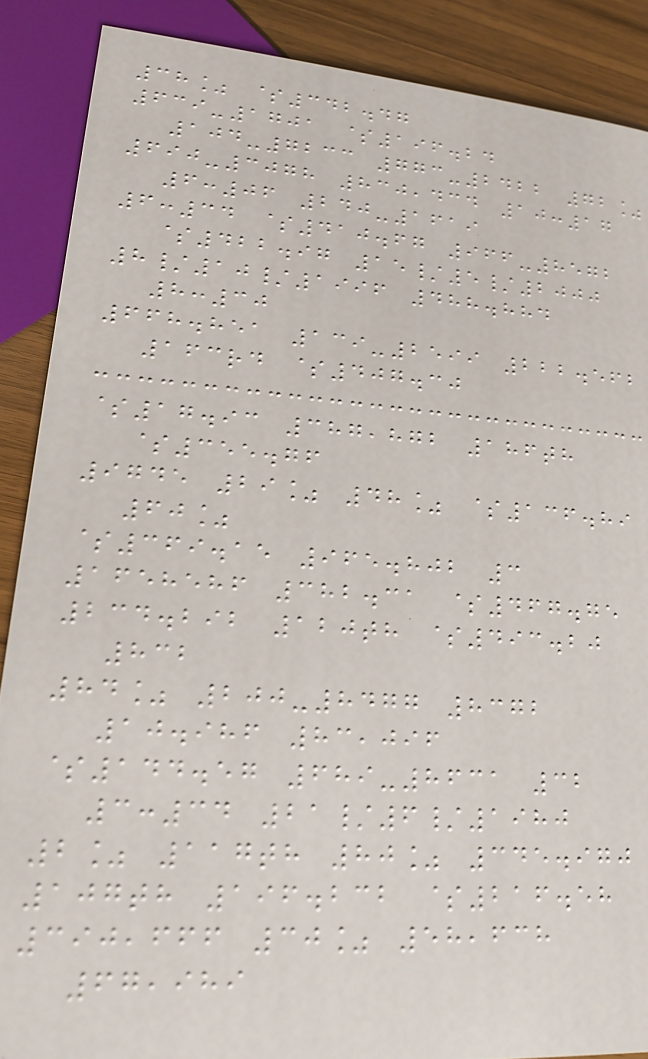38% $342.47
639-1701 $196.24
104-7233 773-2422 72%
690-3078 830,434 10:17
6:06 240-1619
6:34 $410.67 966-8572
$422.97 15/5/2000
8/10/1996 488.884
8:30
668.851 139-2599 222.562
163rd $407.30
$17.93 387,872 186th
$355.76
9745 29% 48% $136.89
60%
$369.15 965.802 3
1658586 382.31 $467.75
234.292 120th $493.20
832
84% 200-8477 8372
10.986 83,096
$144.57 689-8631 32
3:34 21/6/1980
2% 117th 80% 345.970
107th 196.232 $216.58
390,666 30% 58,638
67,989
